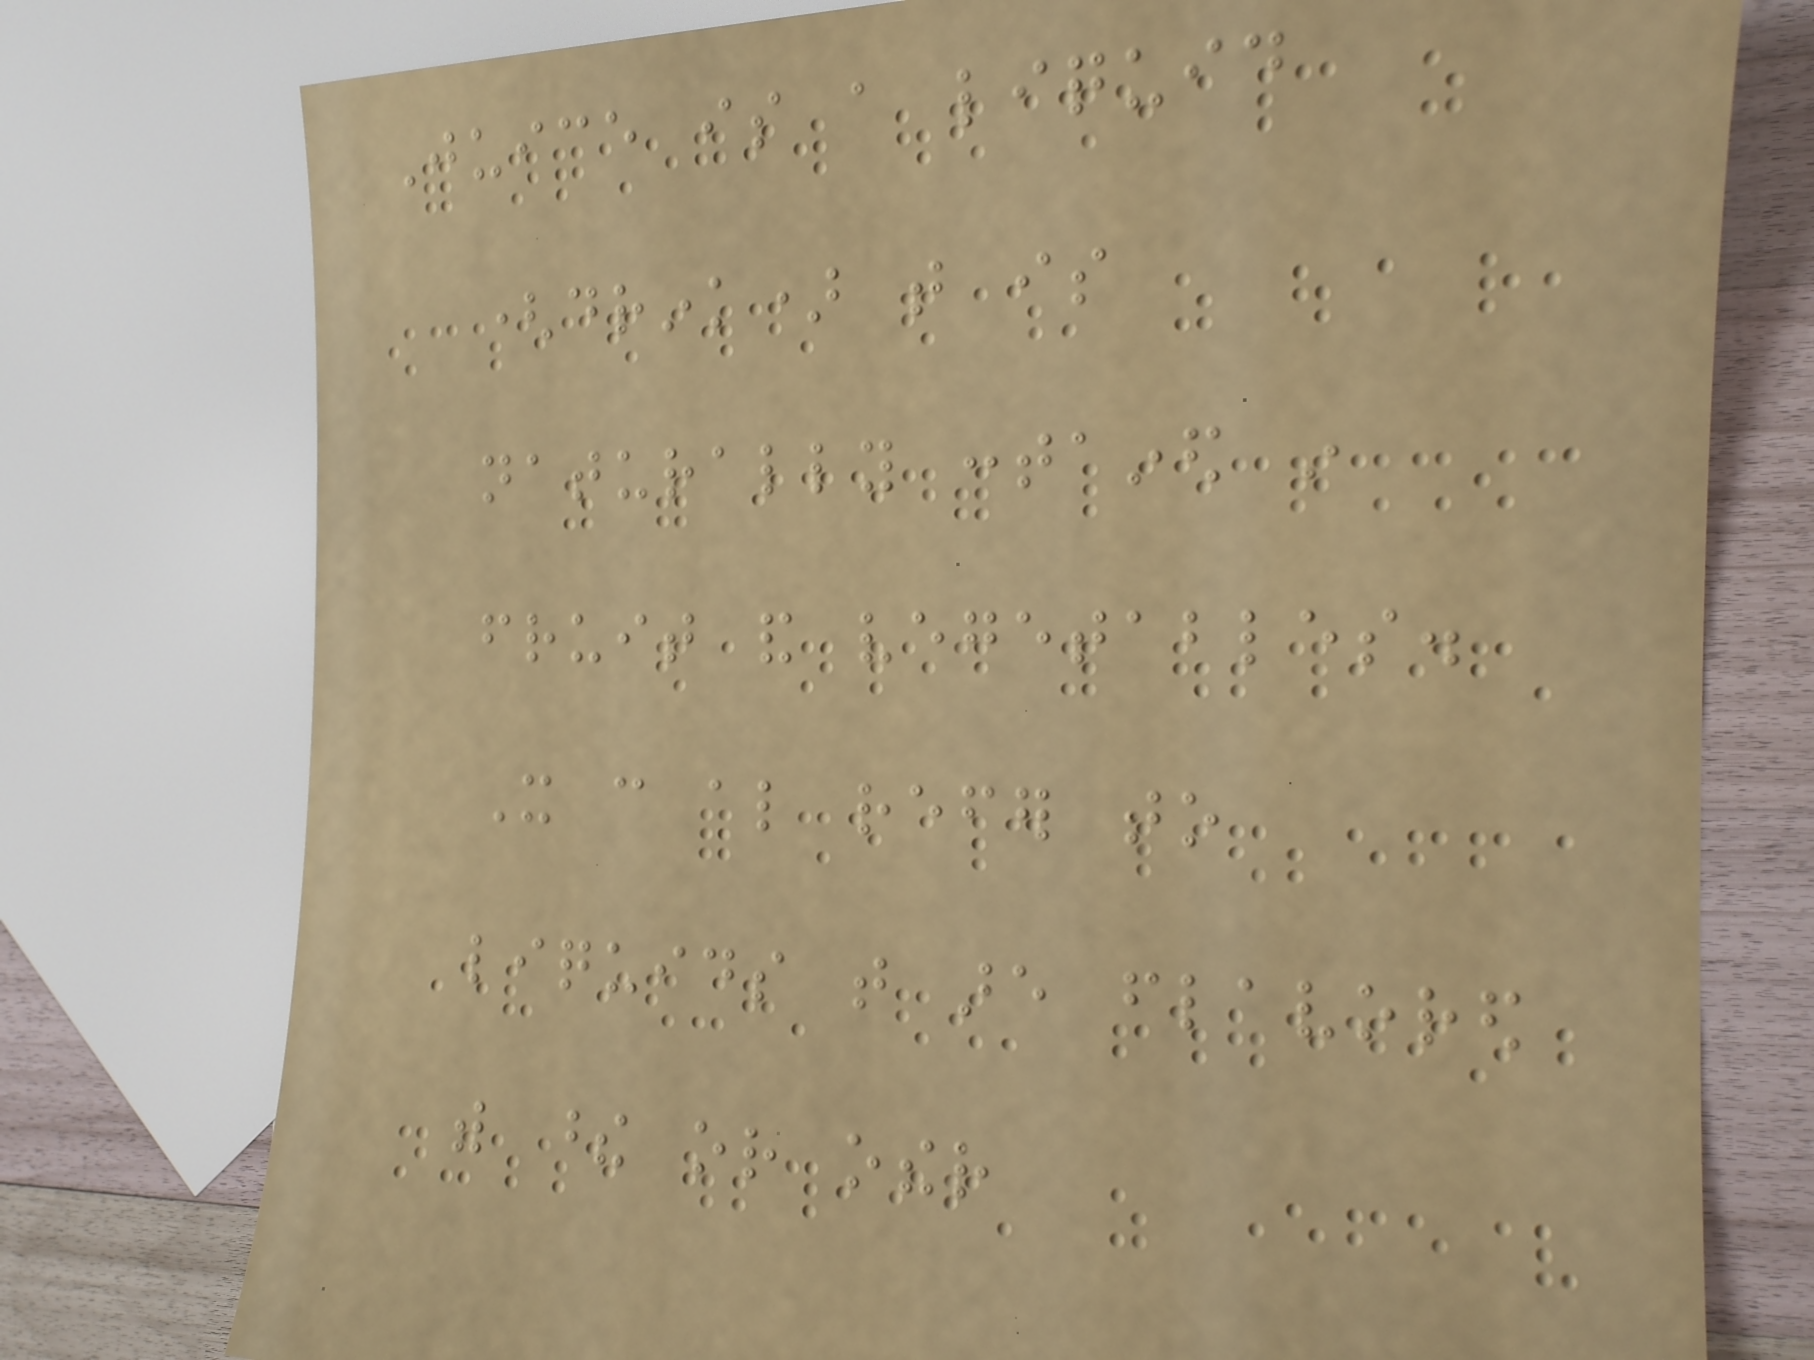Juice is a liquid
(drink) that is
naturally contained in
fruit and vegetables.
It can also refer to
liquids that are flavored
with these or other
